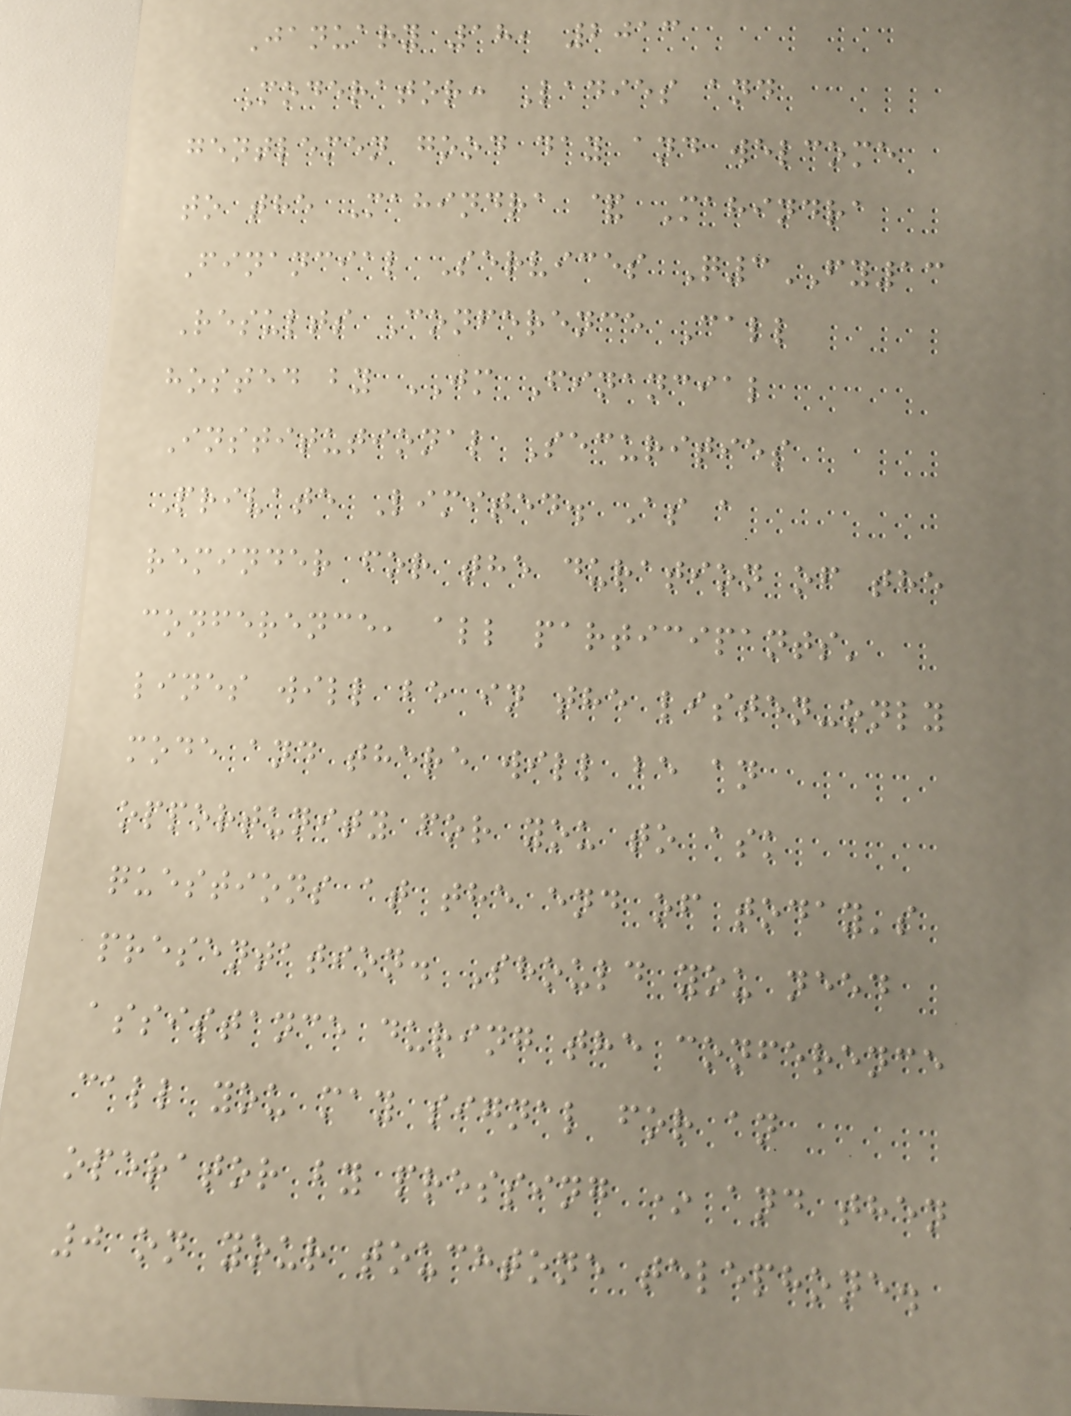January 18, 2013
Moderator: Ladies and
gentlemen good day and welcome
to the Mahindra & Mahindra
Financial Services Q3FY13
Results Conference Call
hosted by JM Financial
Institutional Securities
Private Limited. As a
reminder for the duration of the
conference, all participants'
lines will be in the listen-only
mode and there will be an
opportunity for you to ask
questions at the end of today's
presentation. Should you need
assistance during the conference
call you may signal for an
operator by pressing * and then
0 on your touchtone telephone.
